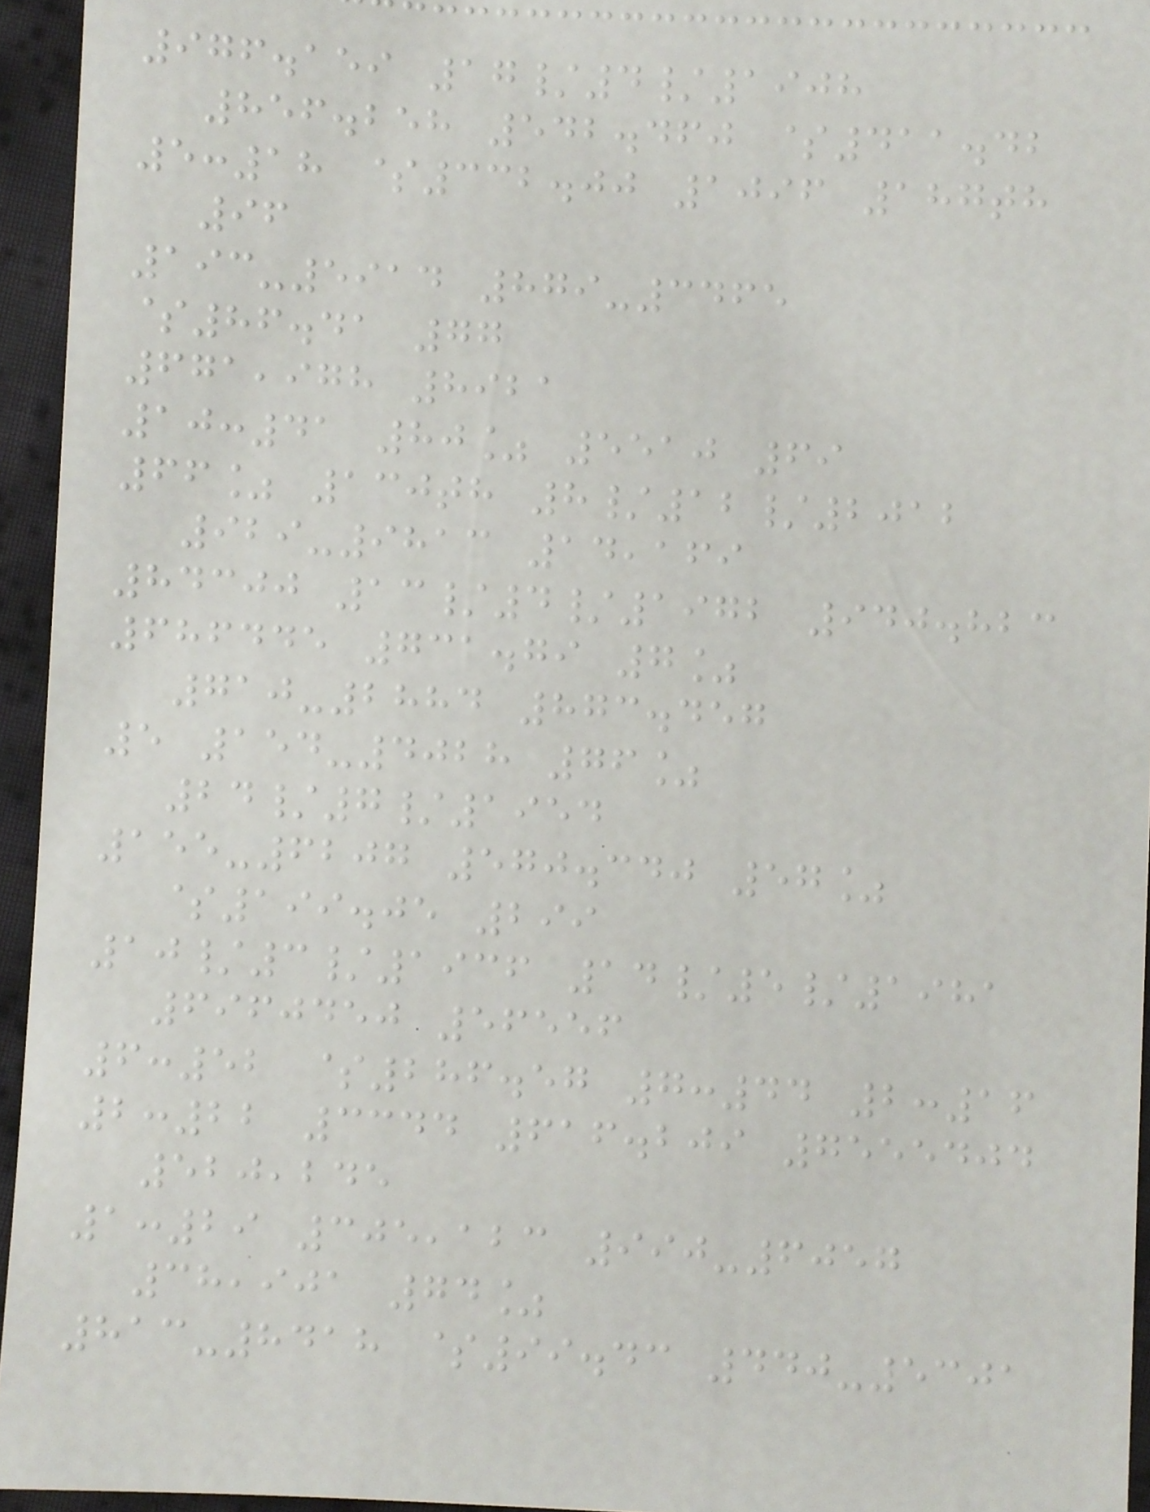976.159 17/4/1908
856.258 542.460 $411.42
5:18 $332.00 1096 187th
96
193-5914 879-3465
$86.41 77
671,978 8921
10:41 80% 5510 69
66% 130th 8/12/2012
929-9813 14,169
84300 13/4/1972 940.823
686445 731.79 7%
710-2884 873.457
5 154-4028 76%
24/7/1954
155-6207 570.340 57%
$199.05 299
10/3/1936 14/5/1981
6960450 56556
6:52 $286.57 7:44 2:16
2:22 3344 616.209 7555404
520,245
1:29 305,123 990-6057
38,901 74%
813-8418 $99.43 440-5301
